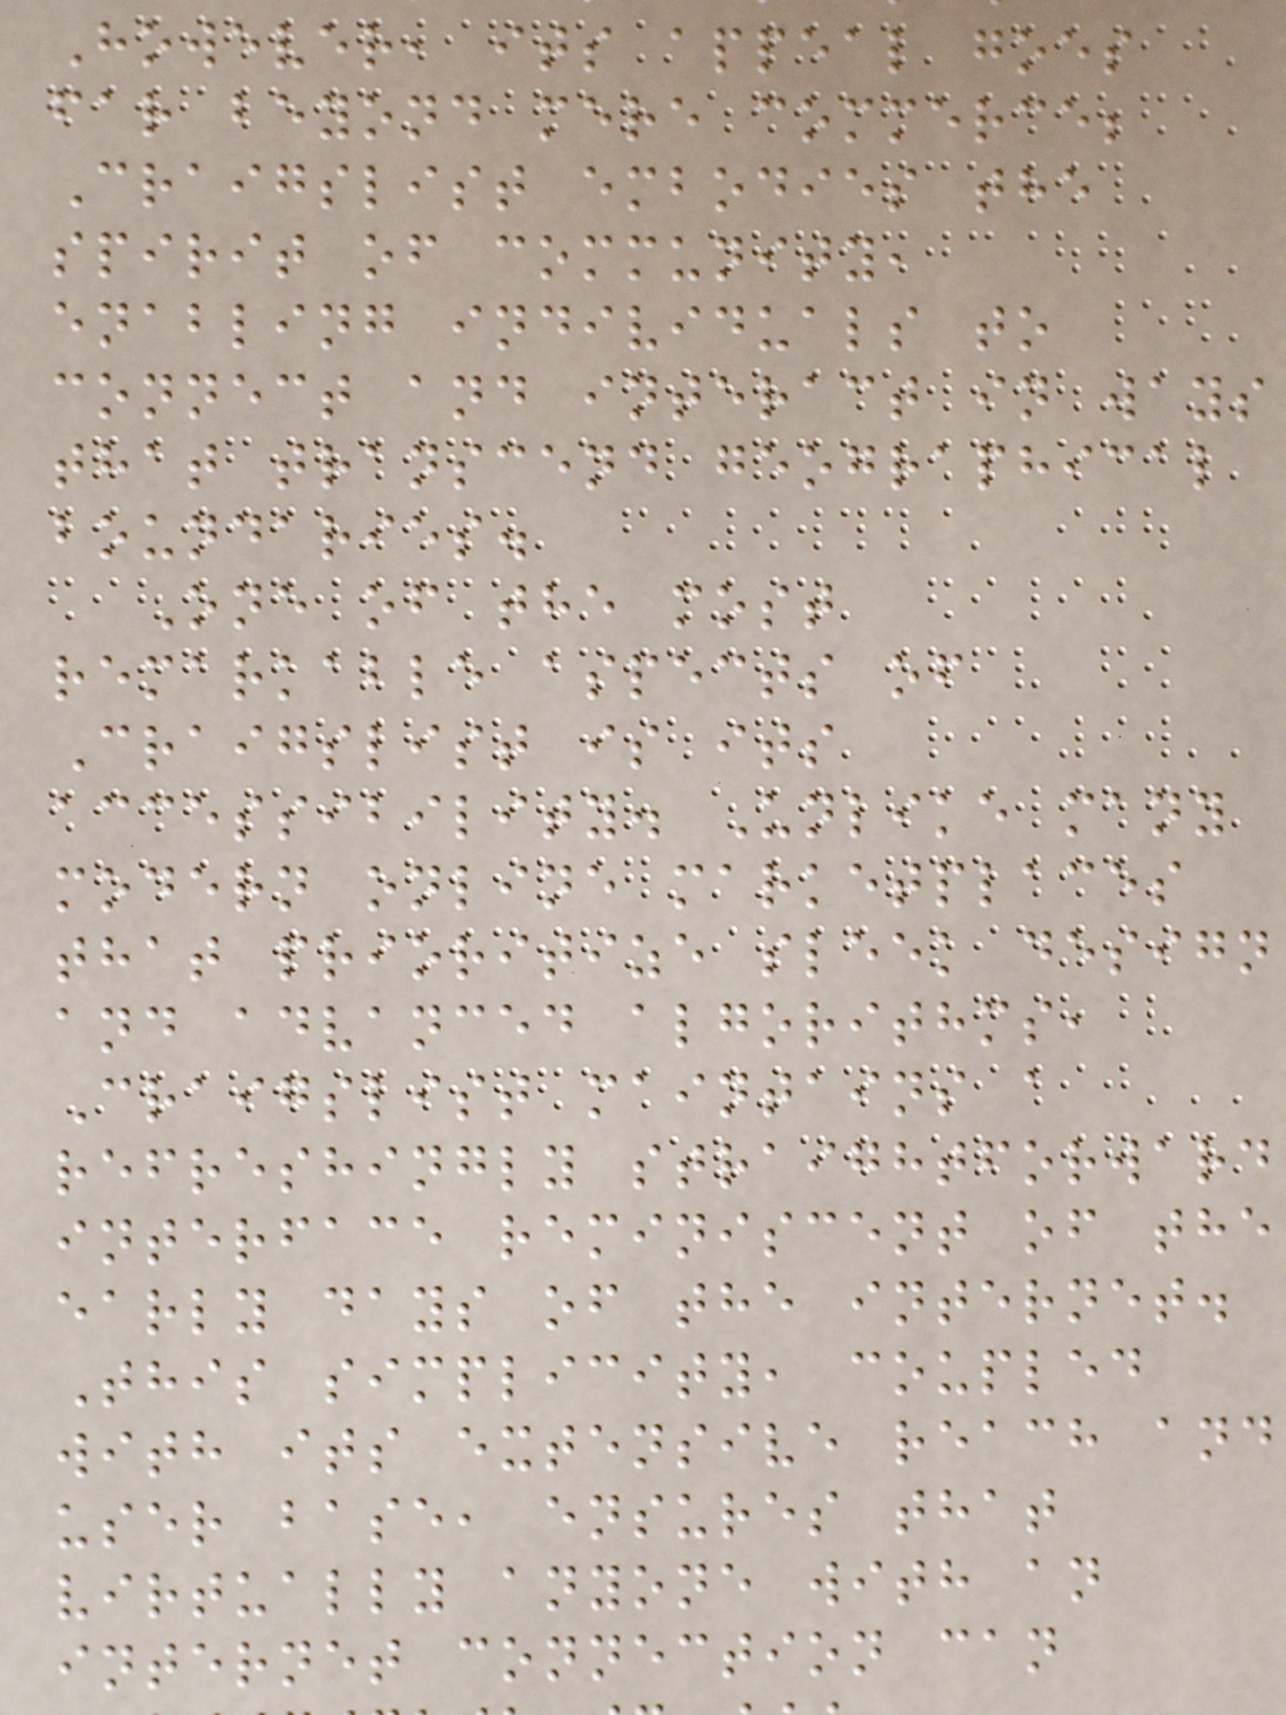However, its appeal goes
far beyond mere commerce;
Craigslist embodies the
spirit of community,
enabling individuals to
connect and interact in ways
that transcend geographical
boundaries.
One of the most
remarkable aspects of
Craigslist is its
accessibility. Unlike many
modern online marketplaces
that prioritize sleek design
and advanced algorithms,
Craigslist maintains a
refreshingly straightforward
interface reminiscent of the
early days of the internet.
This simplicity, coupled
with its extensive reach and
user base, ensures that
virtually anyone with an
internet connection can
